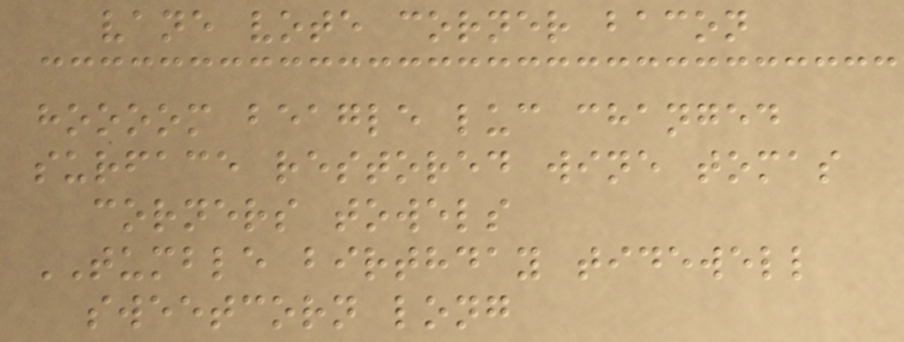vane vote corner bacon
hoooom beagle luc changed
surface restored wine tomas
corners towels
TUMBLE birthday tidewell
sweetcorn long
